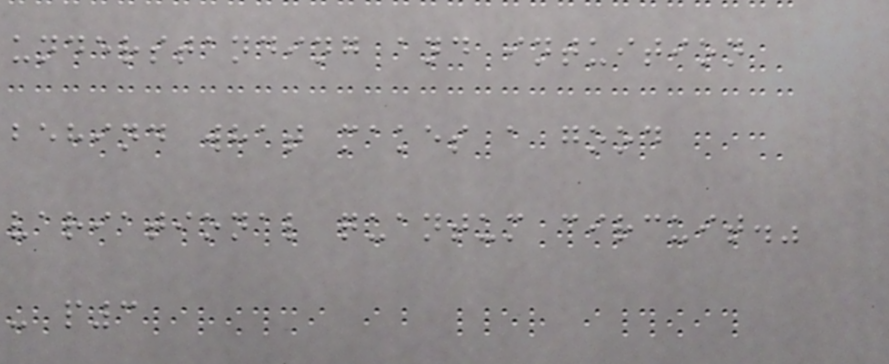understanding and intuition
behind what makes a good
variational quantum circuit."
- p3
